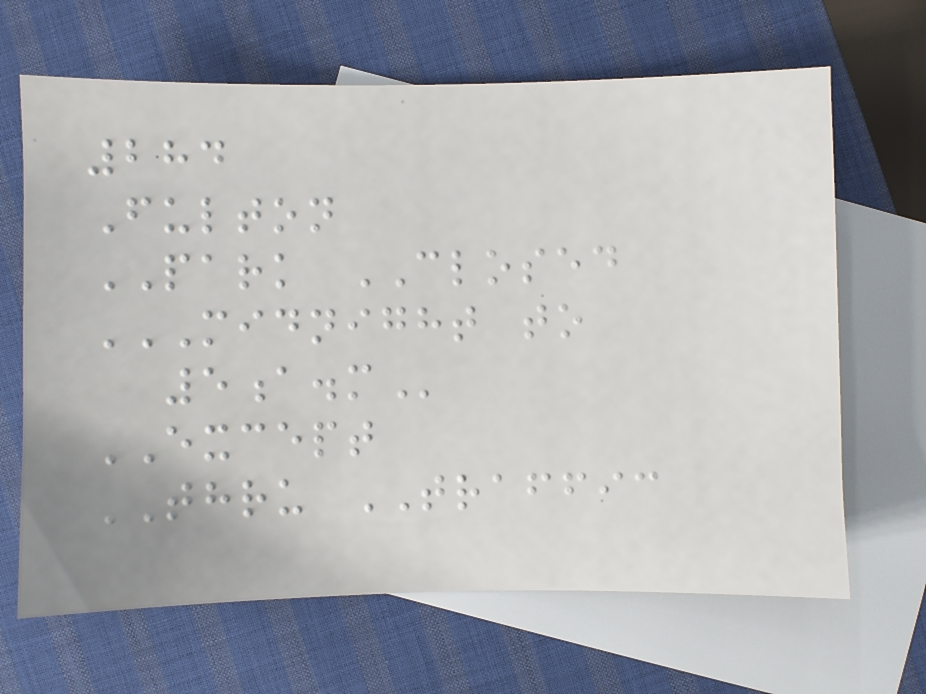284
Fulton
PARK CLOSED
MIDNIGHT TO
5A.M
EXCEPT
THRU TRAFFIC
